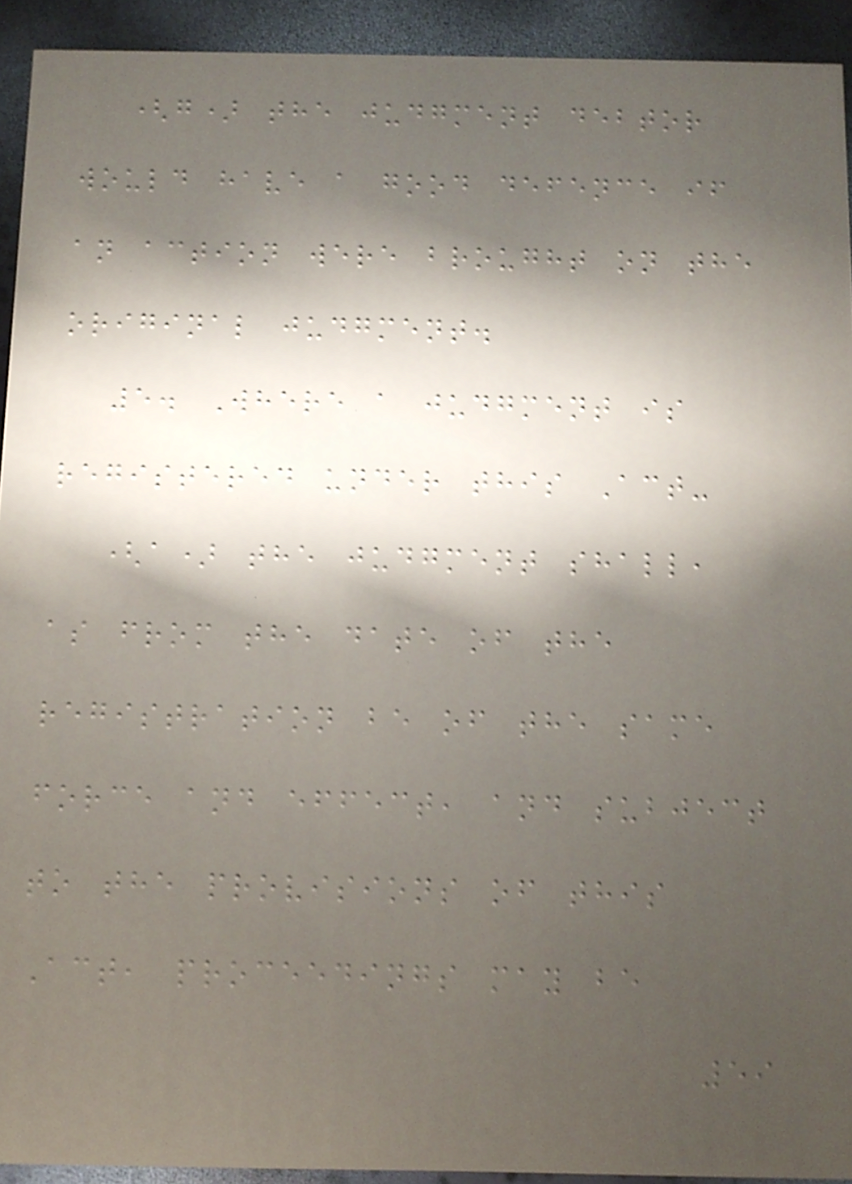(g) the judgment debtor
would have a good defence if
an action were brought on the
original judgment.
5. Where a judgment is
registered under this Act-
(a) the judgment shall,
as from the date of the
registration be of the same
force and effect, and subject
to the provisions of this
Act, proceedings may be
59
